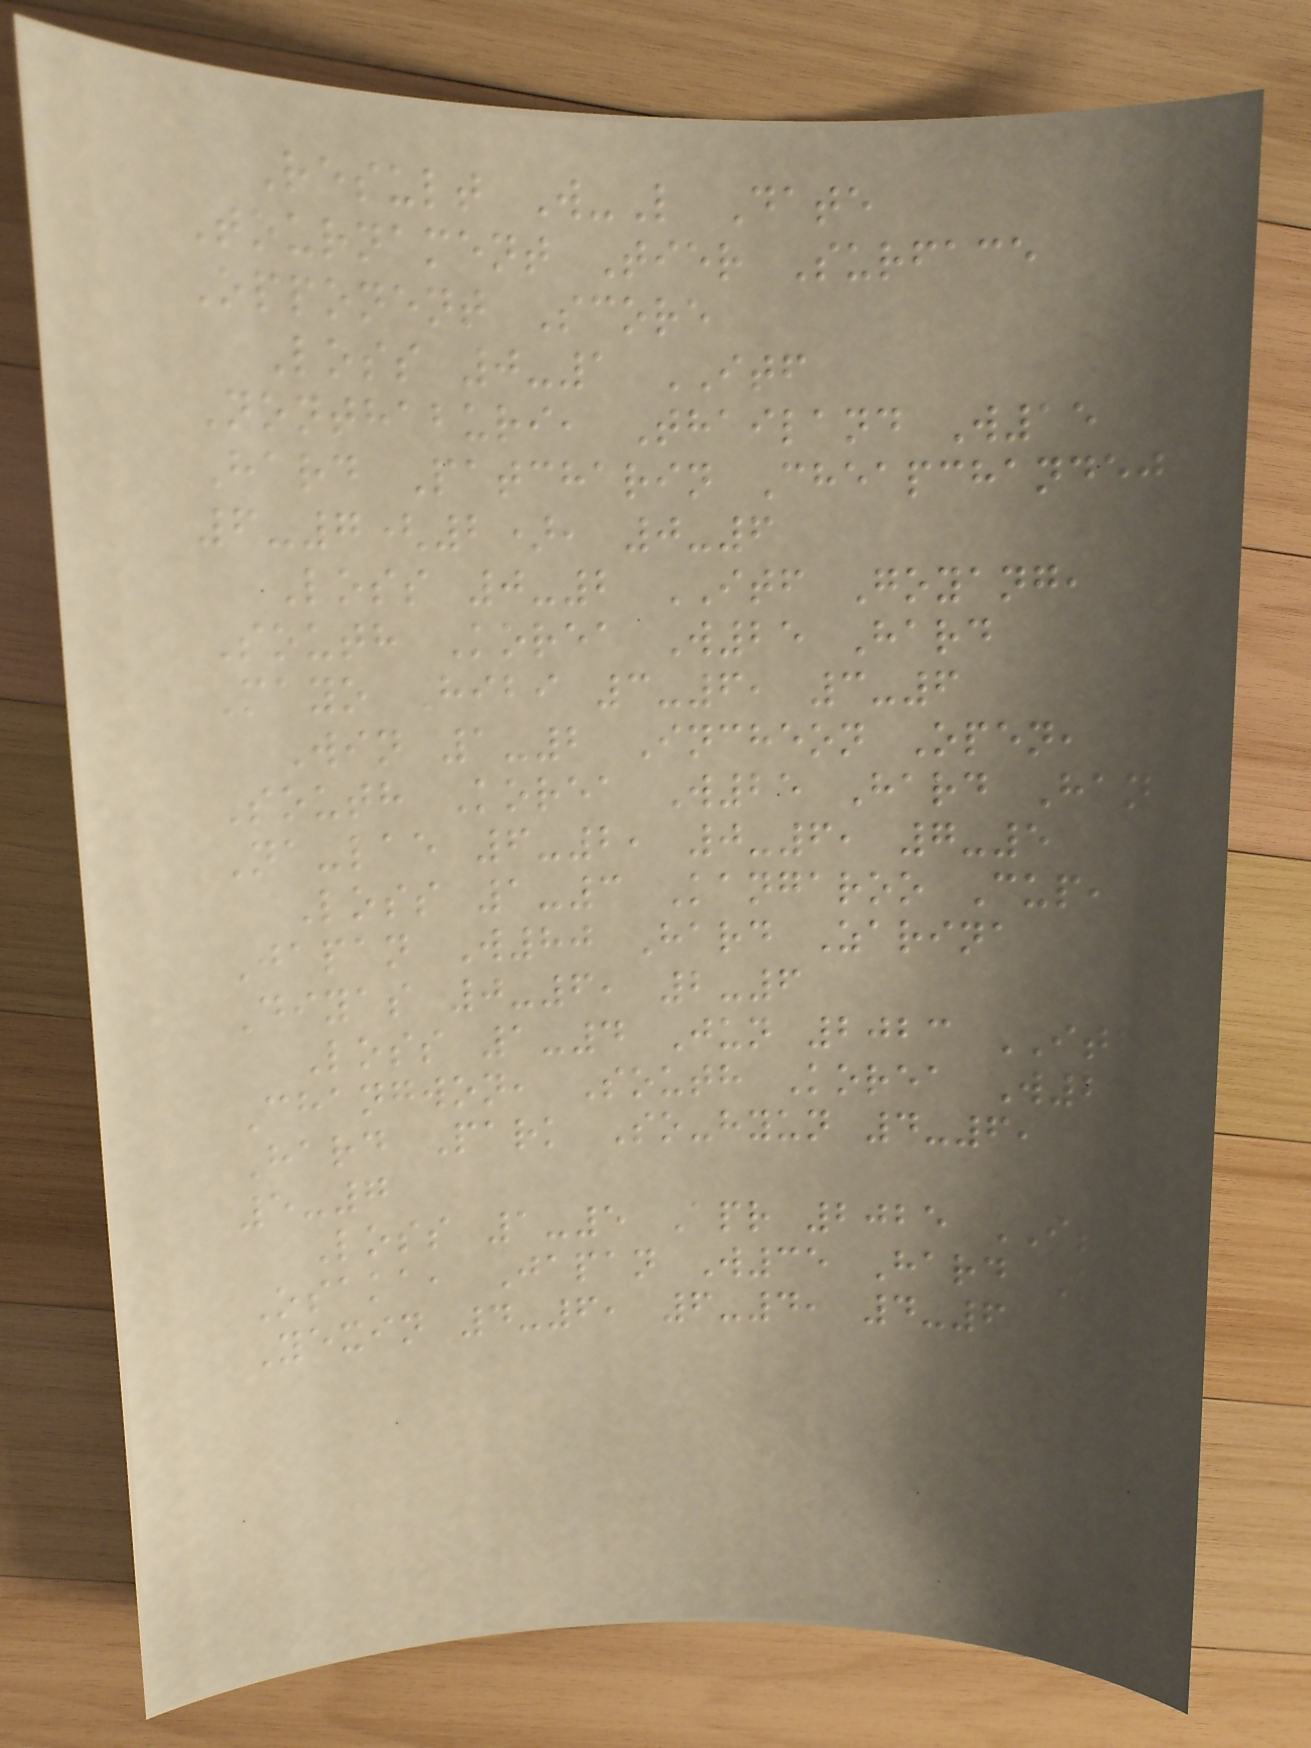Result W-L Date
Tournament Tier Surface
Opponent Score
Loss 0-1 ITF
Nonthaburi, Thailand W15
Hard Patcharin Cheapchandej
6-7(2), 0-6
Loss 0-2 ITF Goyang,
South Korea W25 Hard
Mayo Hibi 3-6, 3-6
Win 1-2 Incheon Open,
South Korea W25 Hard Han
Na-lae 6-2, 0-6, 7-5
Loss 1-3 Kangaroo Cup,
Japan W80 Hard Zarina
Diyas 0-6, 2-6
Loss 1-4 Jun 2023 ITF
Changwon, South Korea W25
Hard Park So-hyun 4-6,
5-7
Loss 1-5 Apr 2025 ITF
Osaka, Japan W35 Hard Ma
Yexin 4-6, 6-4, 4-6
